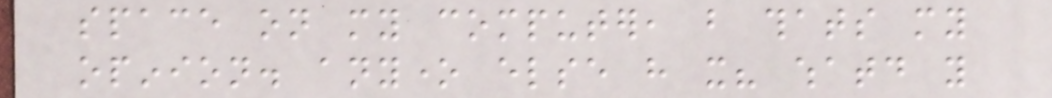space on my computer, but thats my
opinion. anyone else have it? whatd you
